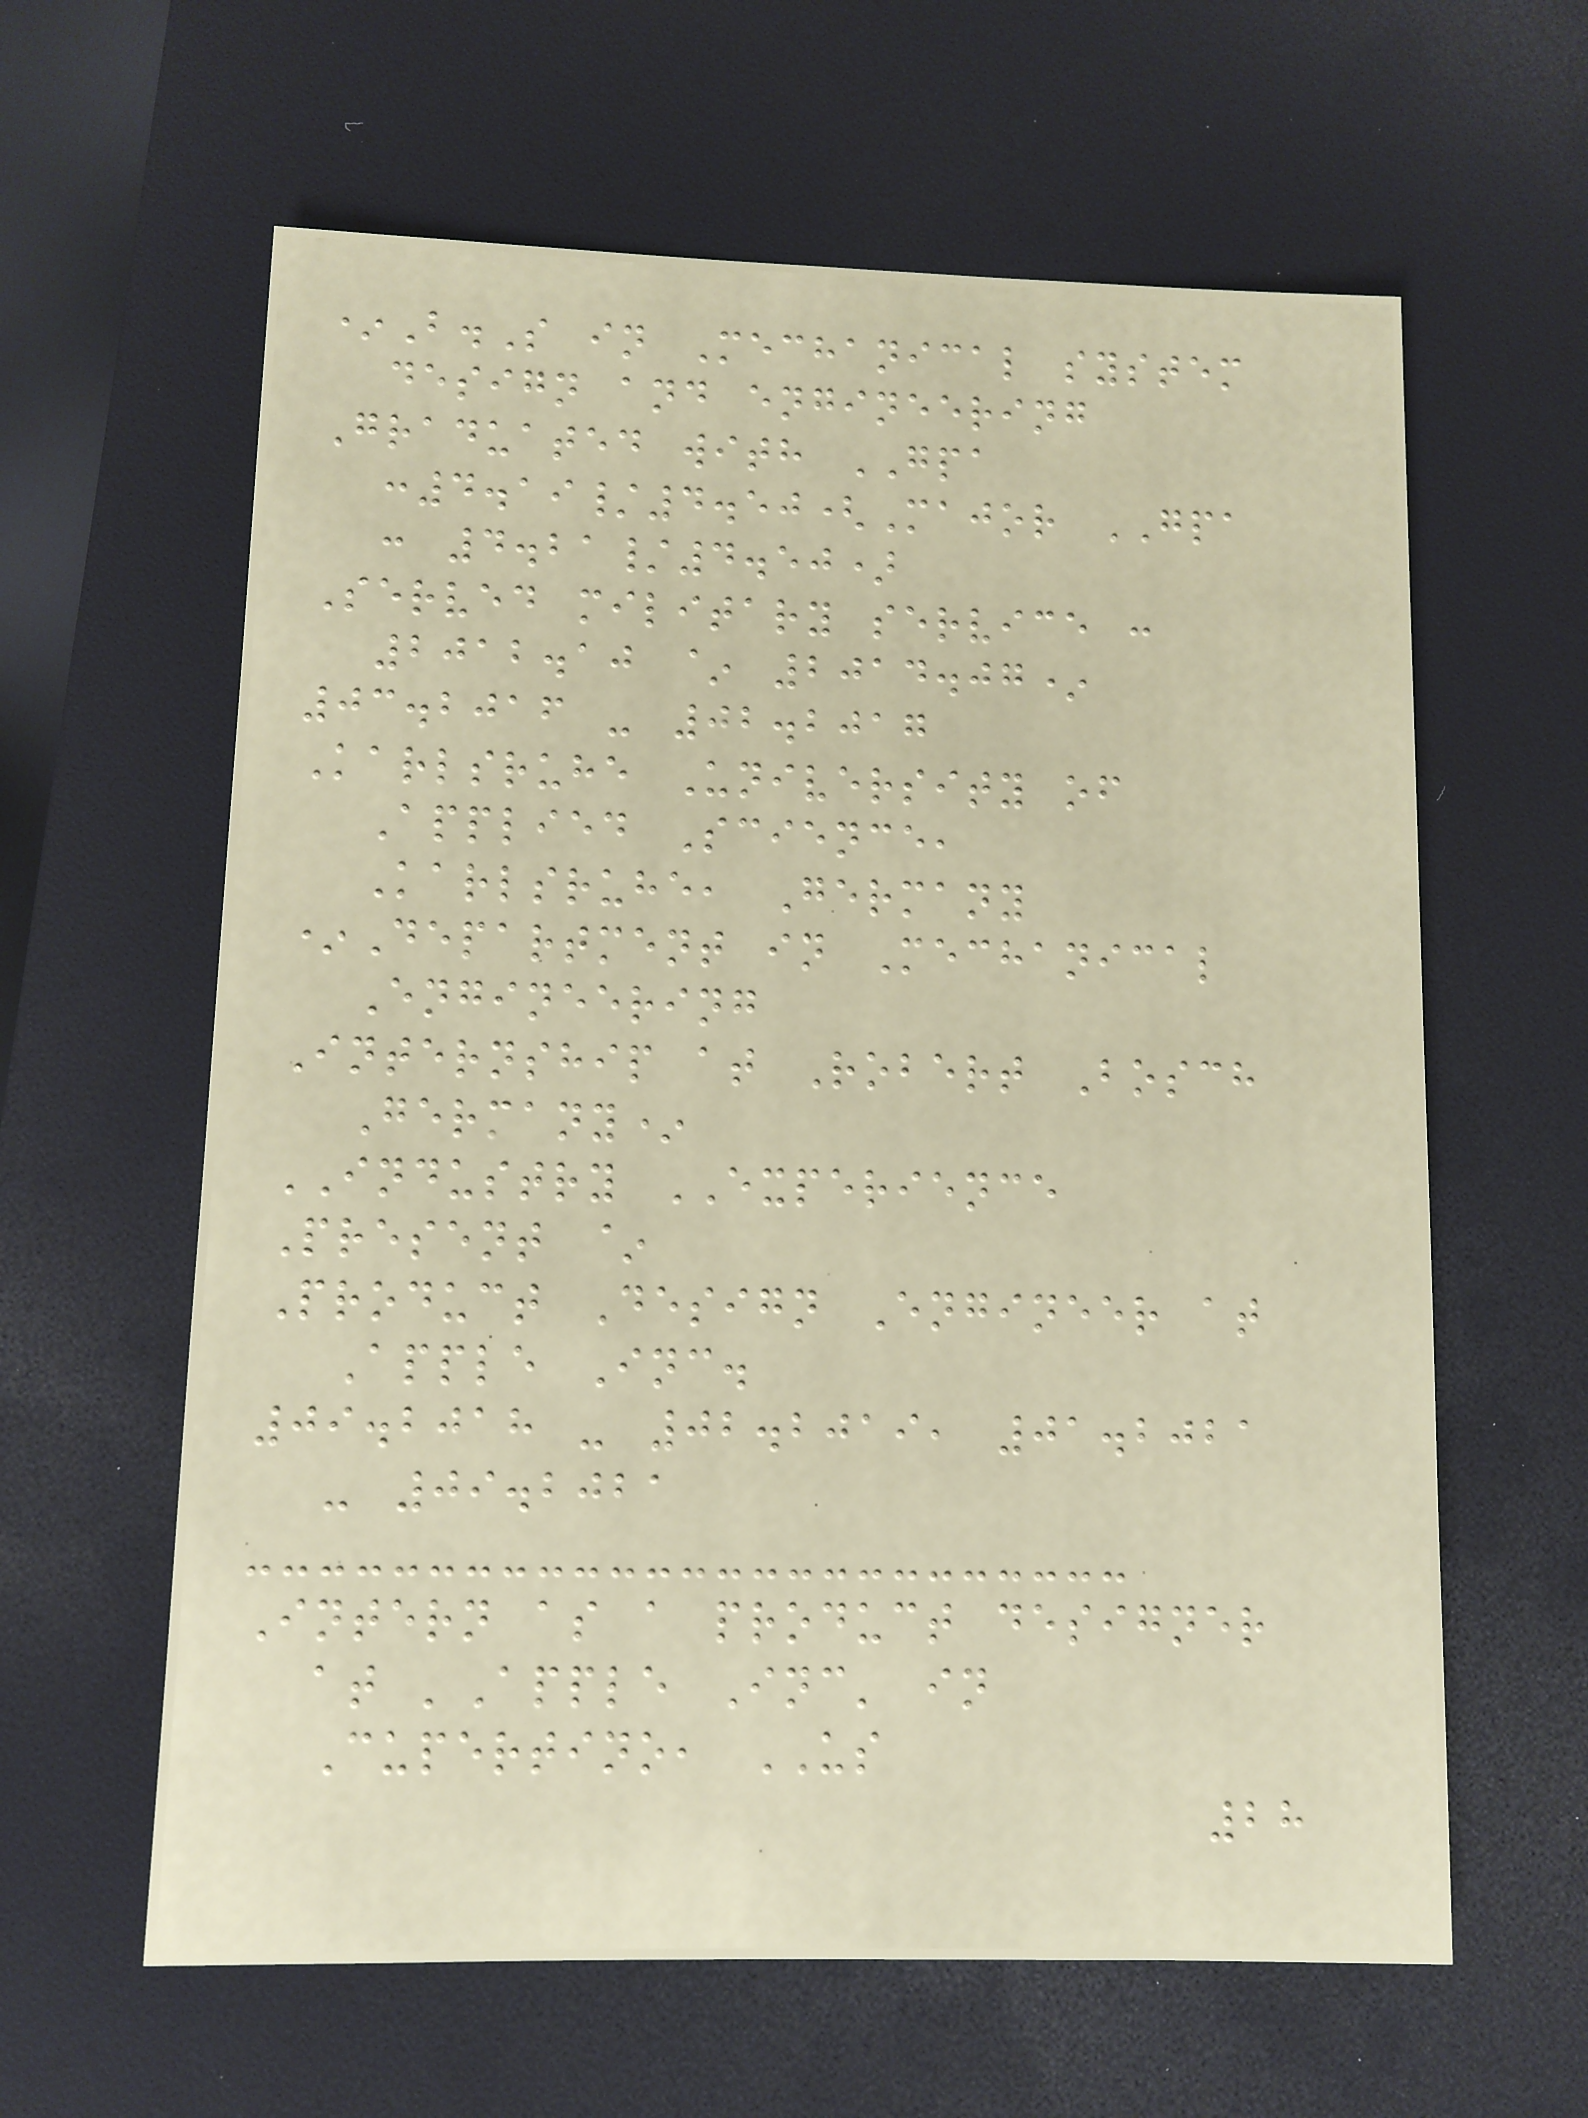*B.S in Mechanical system
design and engineering
Graduated with GPA
:4.19/4.50(Major GPA
: 4.21/4.50)
Served military service :
2012.10 ~ 2014.07*
03.2016 - 02.2017
Karlsruhe University of
Applied Science,
Karlsruhe, Germany
*Department in Mechanical
Engineering
Internship at Robert Bosch
Germany*
INDUSTRY EXPERIENCE
Present ~
Product Design Engineer at
Apple Inc.
09.2018 - 02.2019, 01.2021
- 09.2021
Intern as a product designer
at 'Apple Inc' in
Cupertino, US
28
